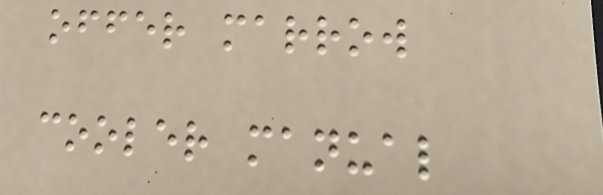offer marrow
cooler manual
